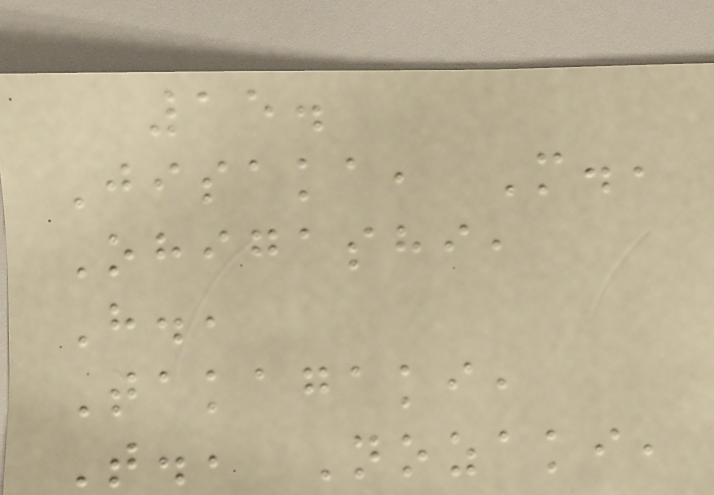15.
Jisaka, M.,
Ohigashi,
H.,
Takagaki,
T., Nozaki,
